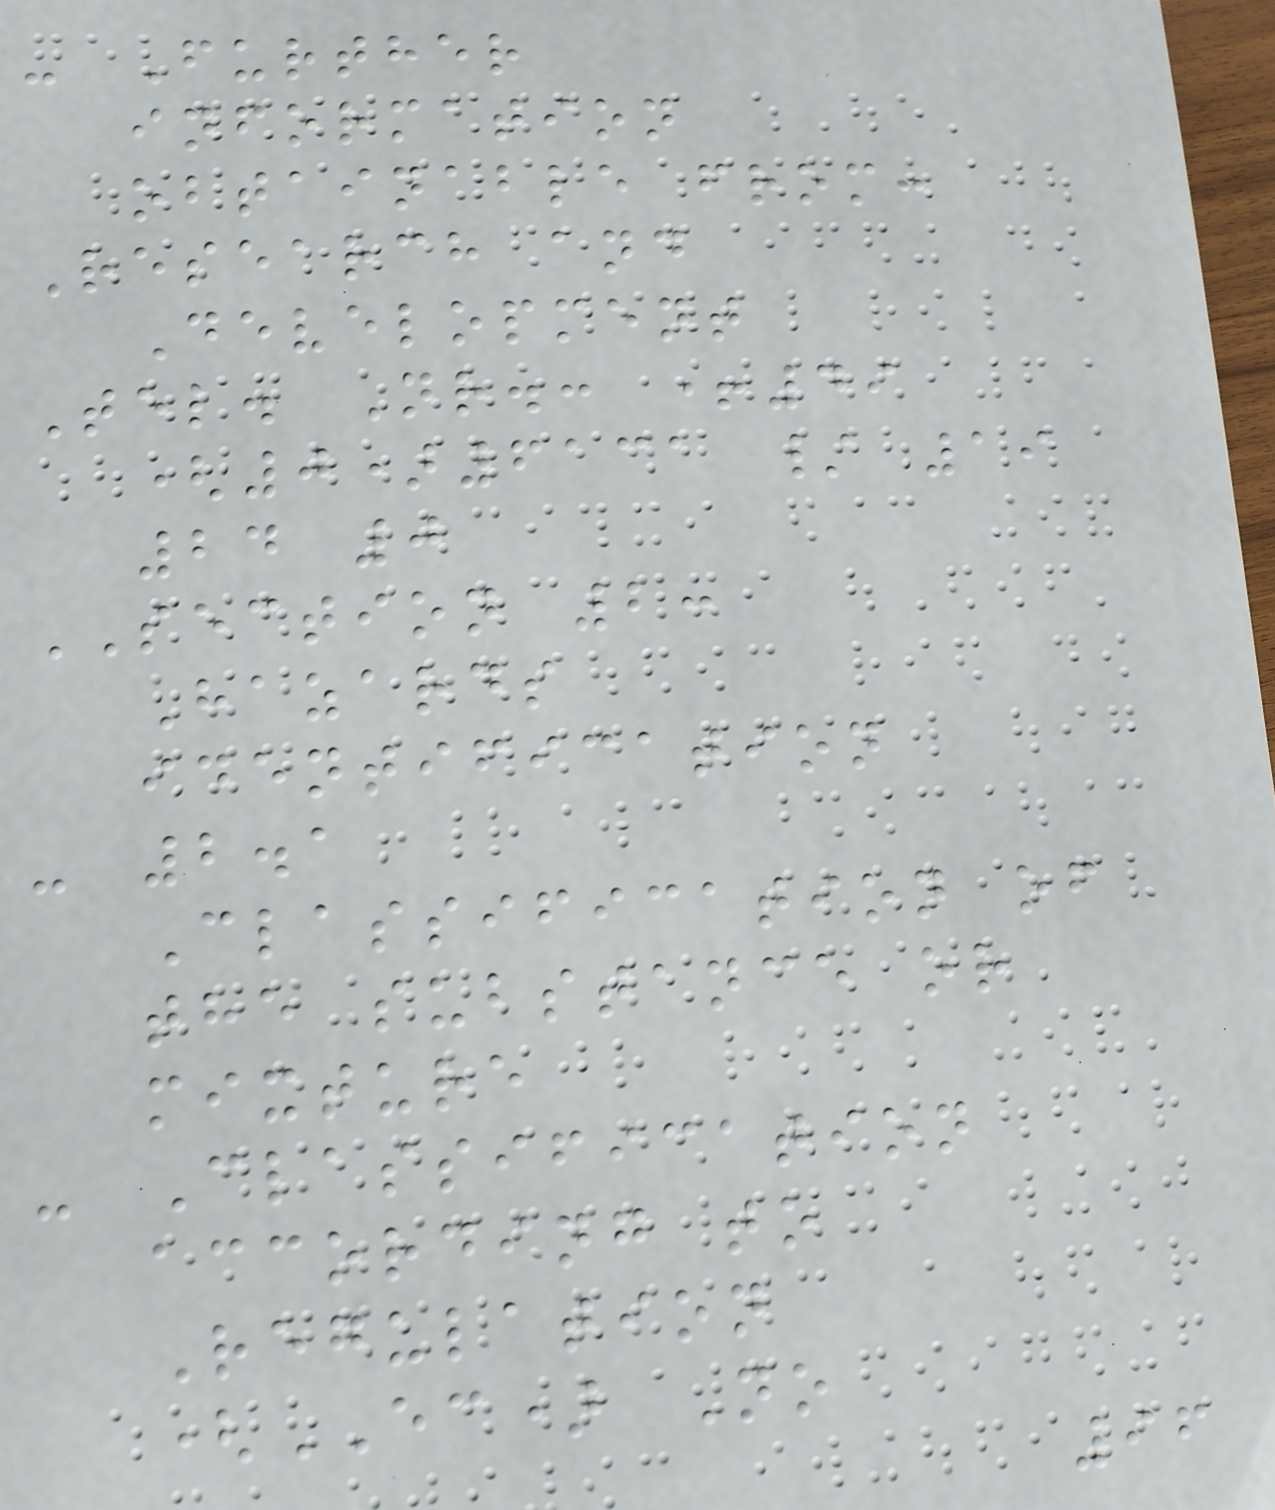- Further
information
obtainable from:
Research and
Development
Tel. Nr.: +49
(0)6131 / 19
24 0
SECTION 2:
Hazards
identification
- 2.1
Classification of
the substance or
mixture
- Classification
according to
Regulation
(EC) No
96
